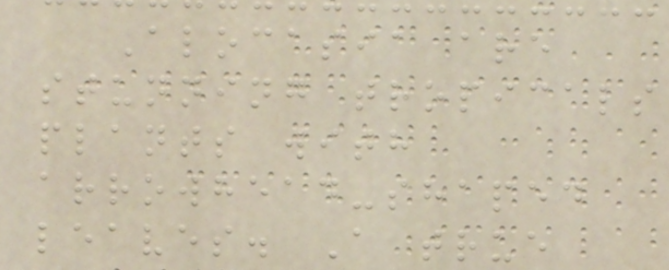Alocasia are
stunning tropicals
plants with
arrowhead-shaped
leaves. A true
